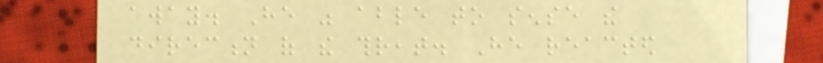away. He was able to sense the
direction of the threat. He reacted
